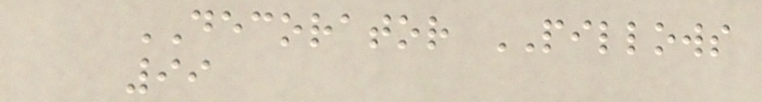DECORATOR PILLOWS
99
